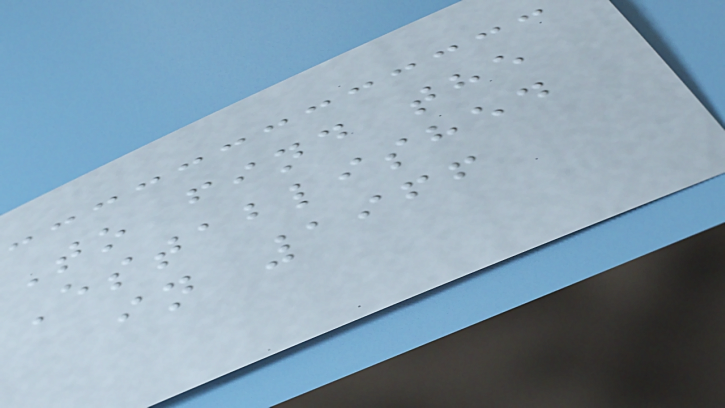To find the
Established
in 1966
